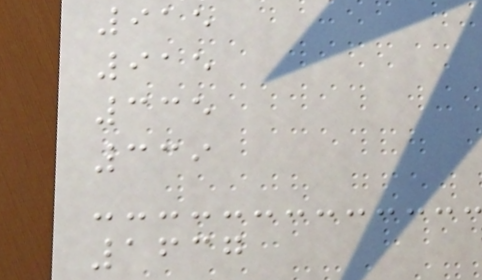915
915
335
339
1637
